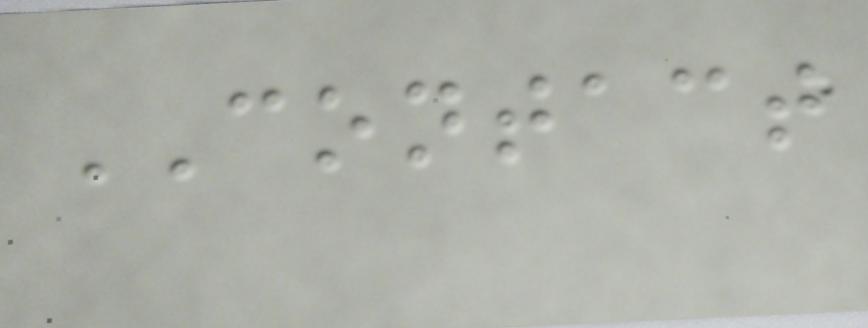CONTACT
